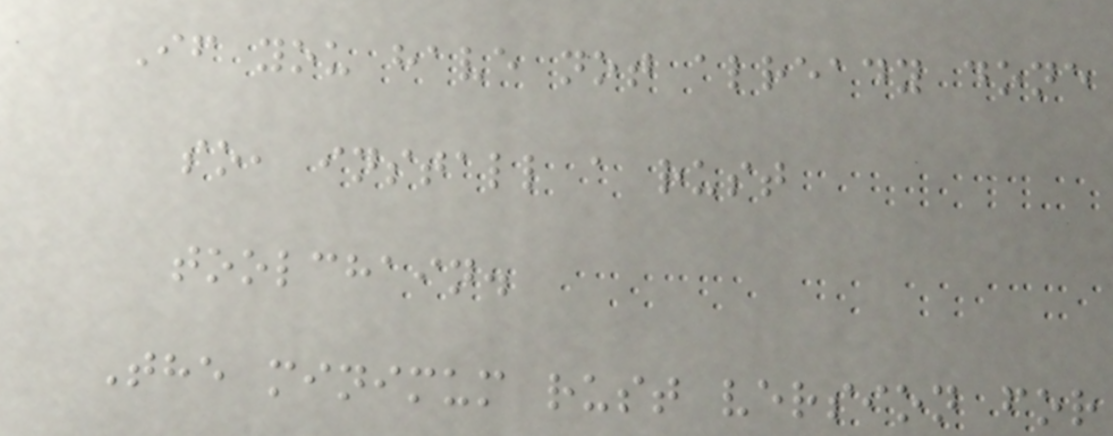If you have not already done
so, install a rust
toolchain.
The minimum rust version for
